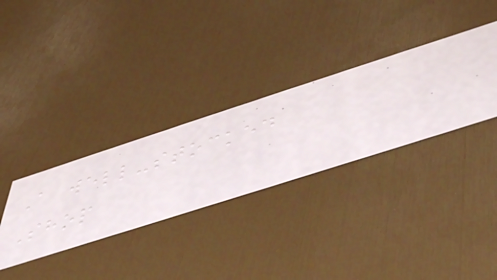A well-stocked
Shop
